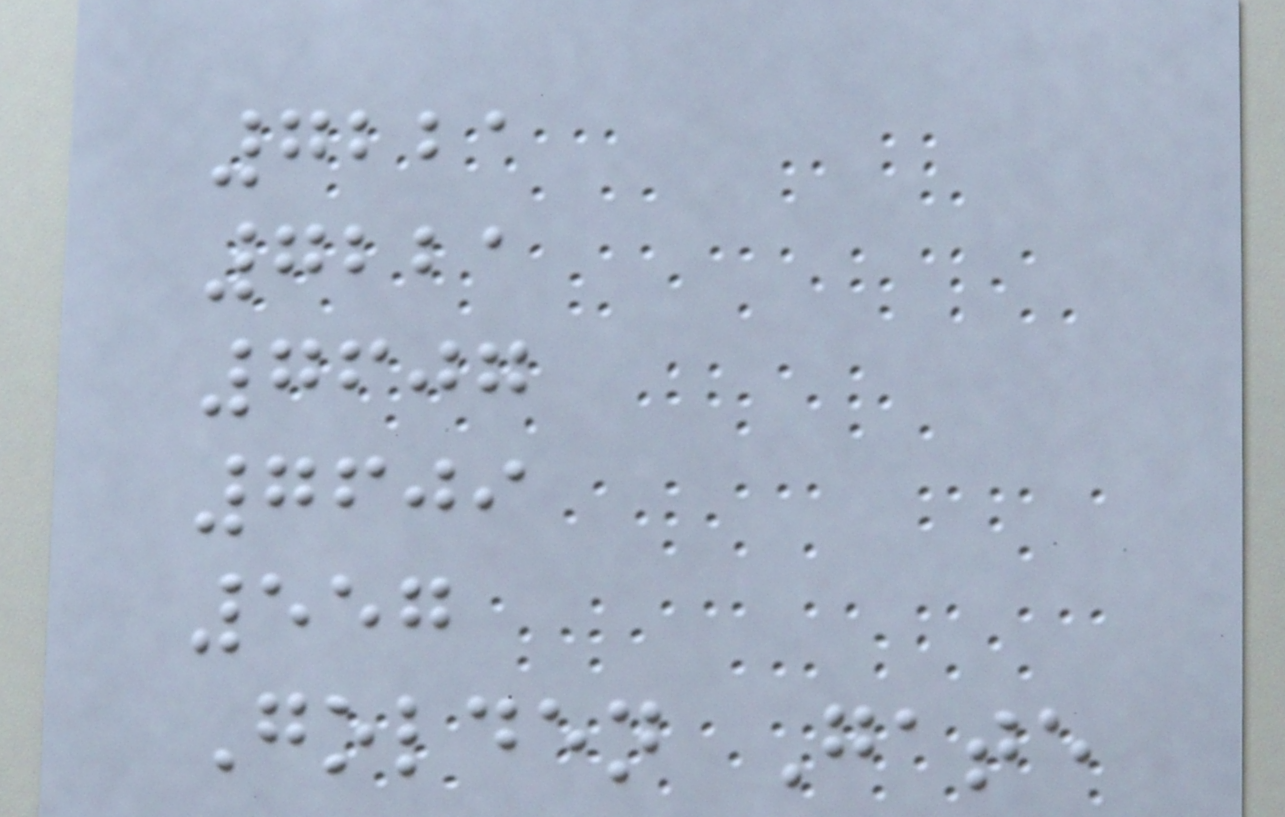7221
7221
7607
7609
557
Golden Gate
